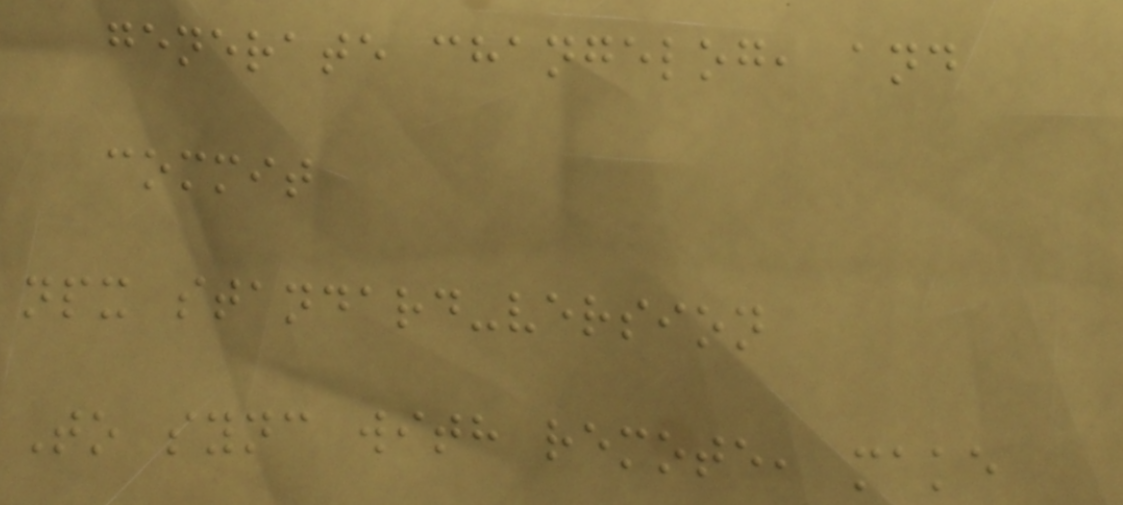generate changelog, and
commit
npx standard-version
To sync with remote, make
